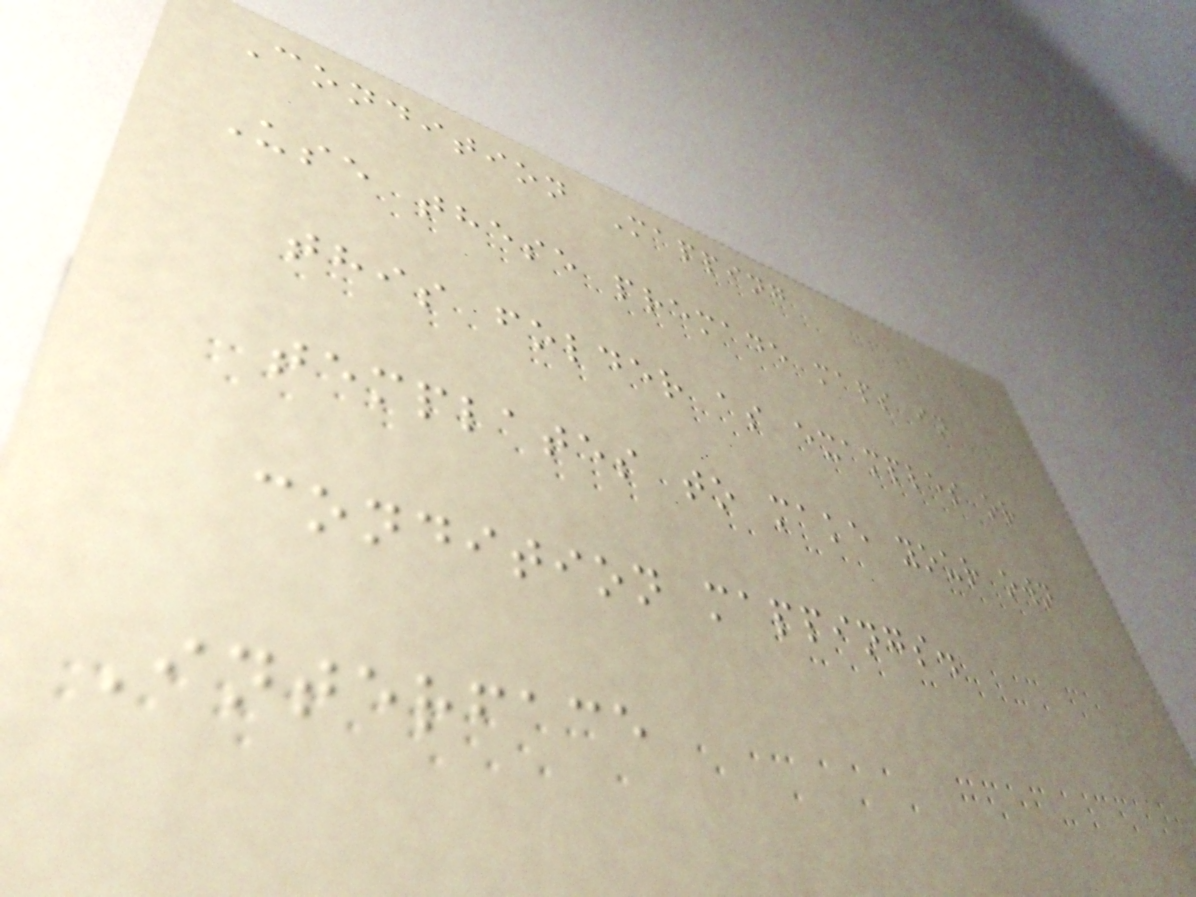Condition Mapping
Use these premade maps in
this folder as examples or
templates to make your own
condition mappings.
Interface
